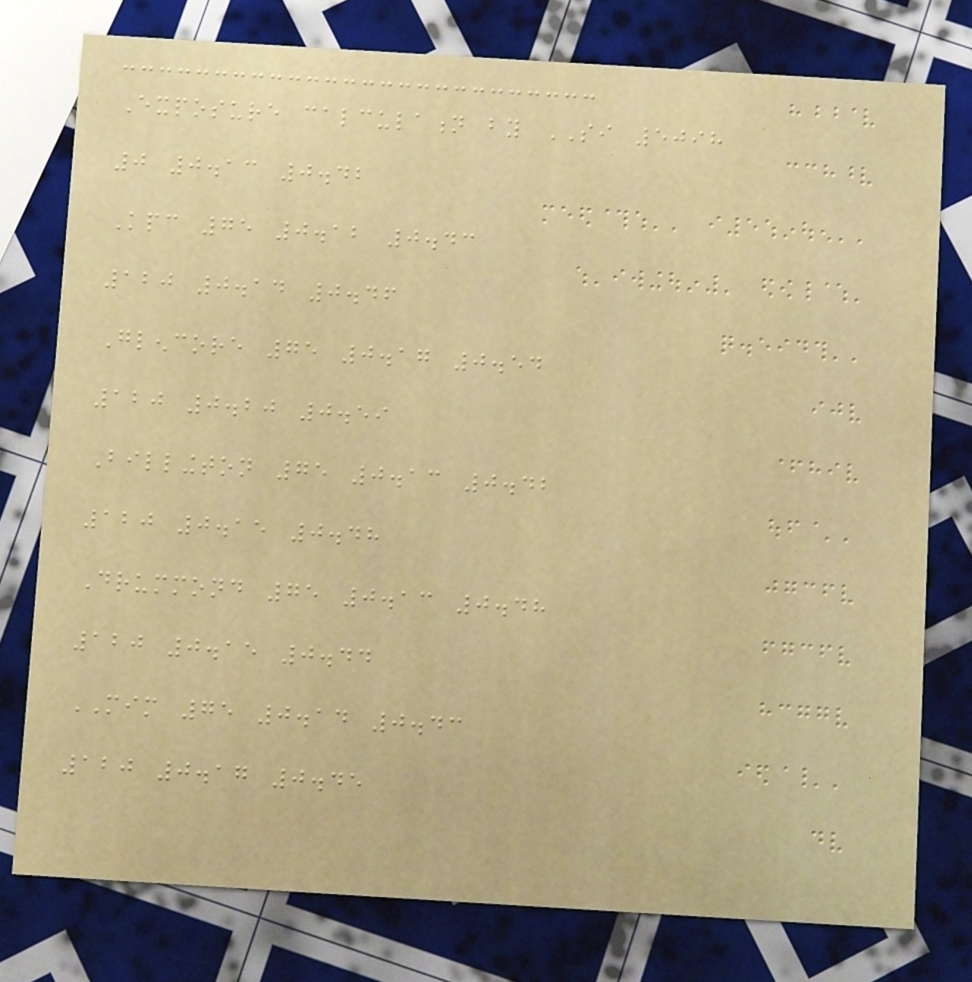Exposure calculation by SI 5098
0 0.13 0.42
Kpc 75 0.12 0.43
120 0.14 0.46
Glencore 75 0.17 0.54
120 0.20 0.59
Billington 75 0.13 0.42
120 0.15 0.48
Drummond 75 0.13 0.48
120 0.15 0.44
MIM 75 0.14 0.43
120 0.17 0.45
